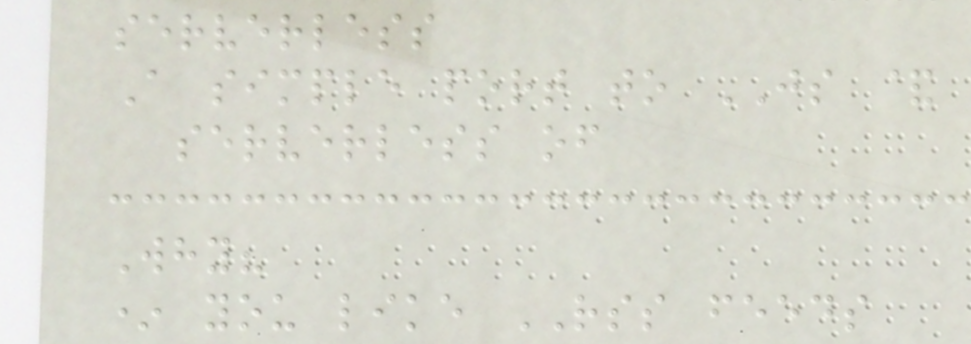serverless
A simple port to JS &
serverless of
Why?
* you like RSS feeds
